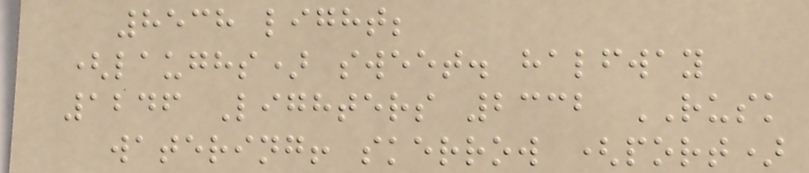8538 light;
(laughs) sweet. halfway
1246 Lighters 2332 RUSK
watering! skerrow (port)
